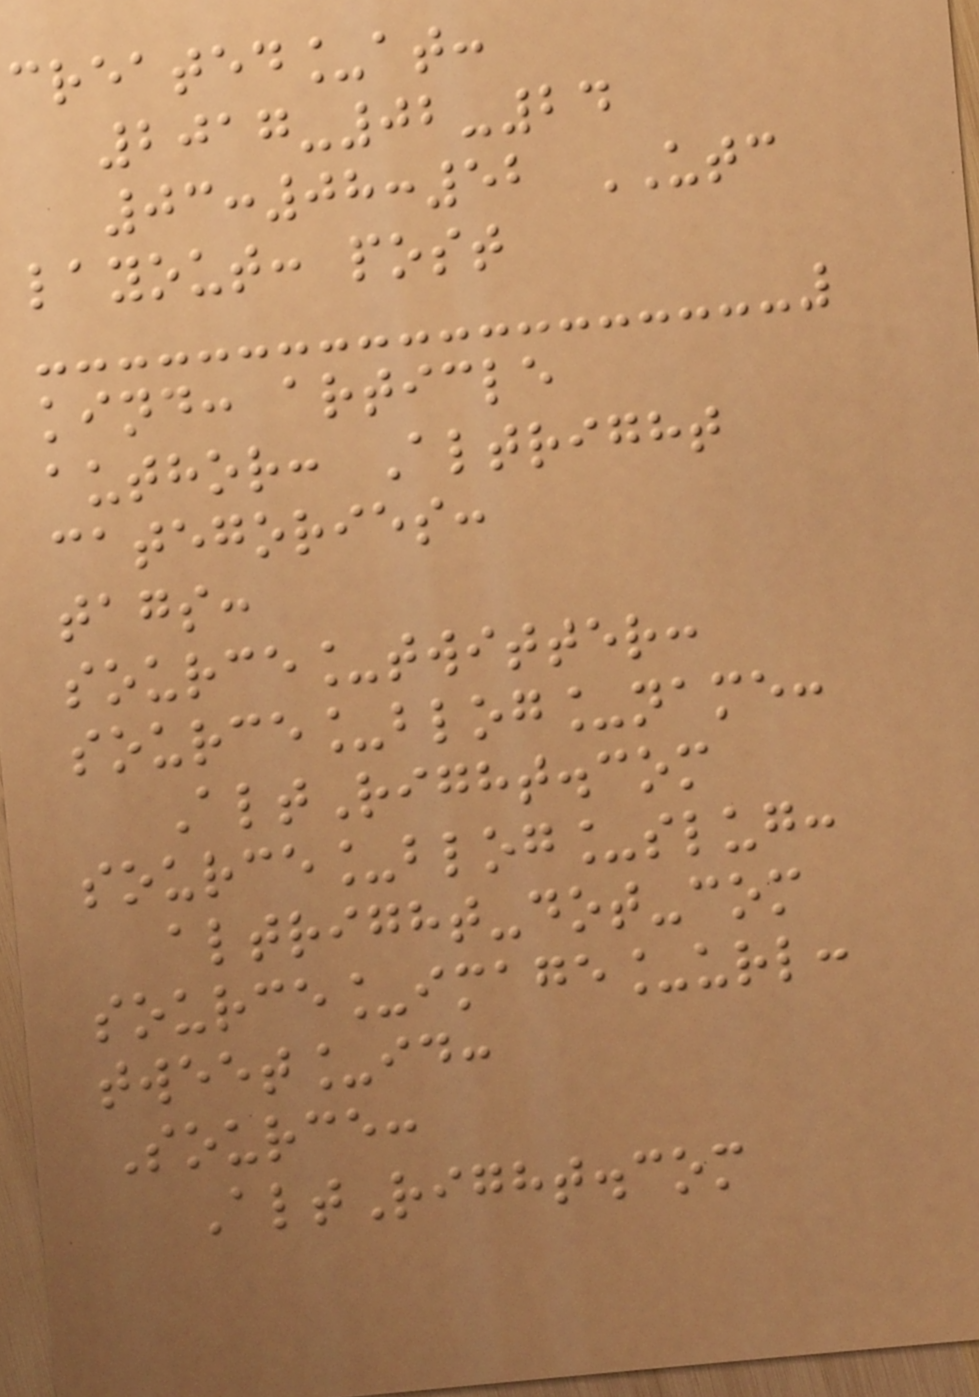created_at:
2017-02-24
03:08:52 UTC
layout: post
kind: article
author: Altright
categories:
tags:
source_twitter:
source_blog_name:
AltRight.com
source_blog_slug:
altright-dot-com
source_image_url:
tweet_id:
Source:
AltRight.com
